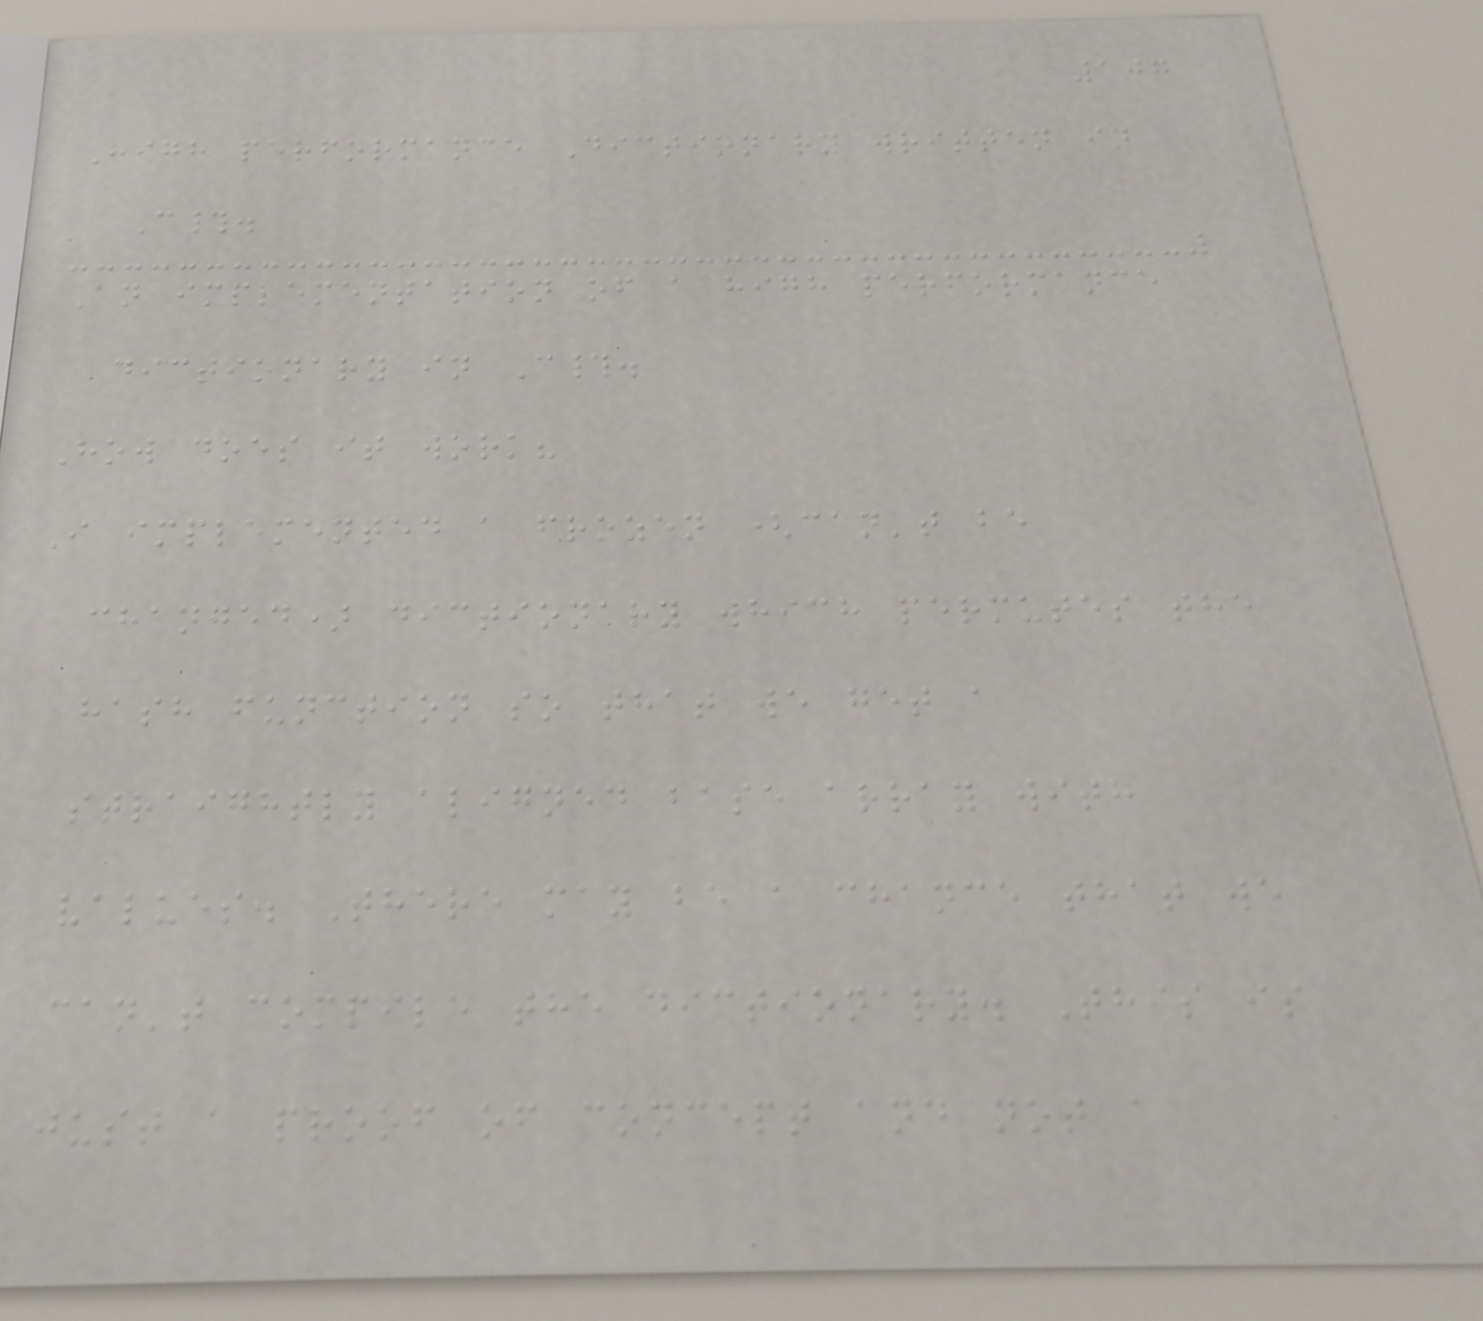107
High performance Dictionary written in
C#.
An implementation of a high performance
dictionary in C#.
How does it work?
I implemented a frozen (can't be
changed) dictionary which permutes the
hash function so that we get a
straightly aligned base array with
values. There may be a chance that we
can't compile the dictionary. This is
just a proof of concept and not a
